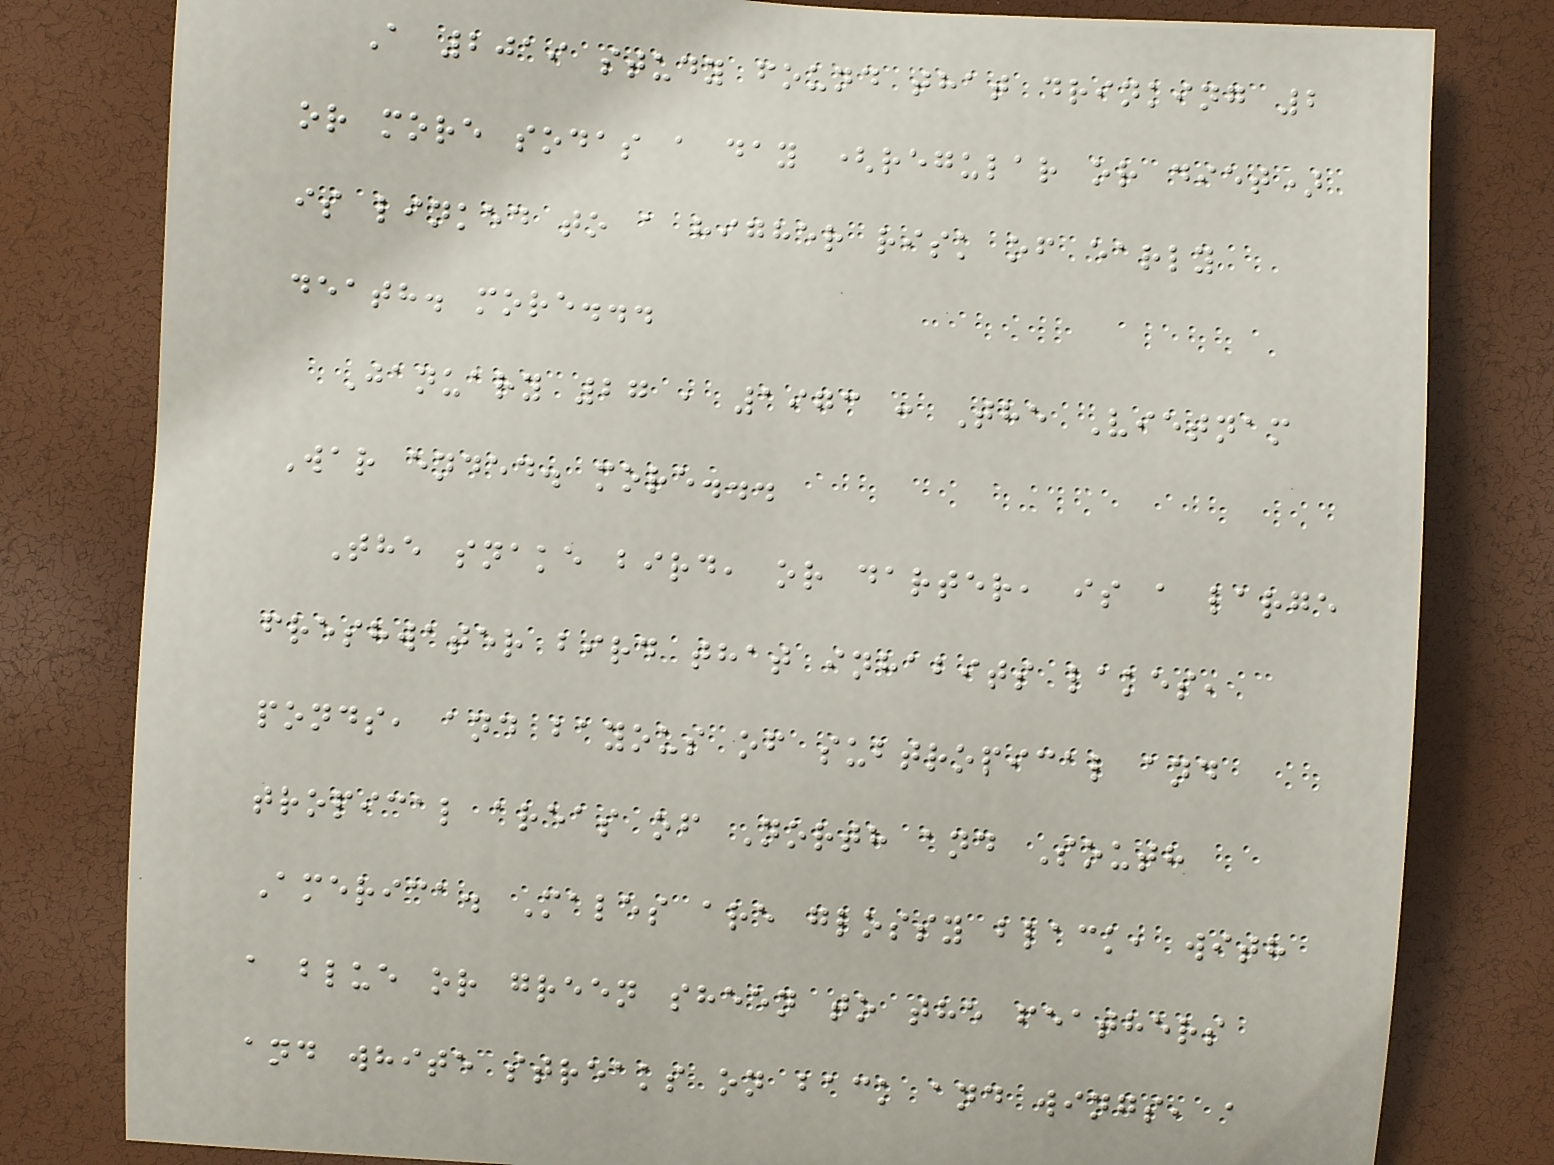A 2019 study found that drinking 2
or more sodas a day (regular or diet)
is linked to a higher risk of early
death. more...
January 27 , 1973 : The Vietnam
War ended. more...
The snake bird, or darter, is a large
freshwater bird that inhabits lakes,
ponds, and bayous of subtropical and
tropical areas of North and South
America. Males are glossy black, with
a blue or green sheen to the feathers
and white streaks on back and wings, a
